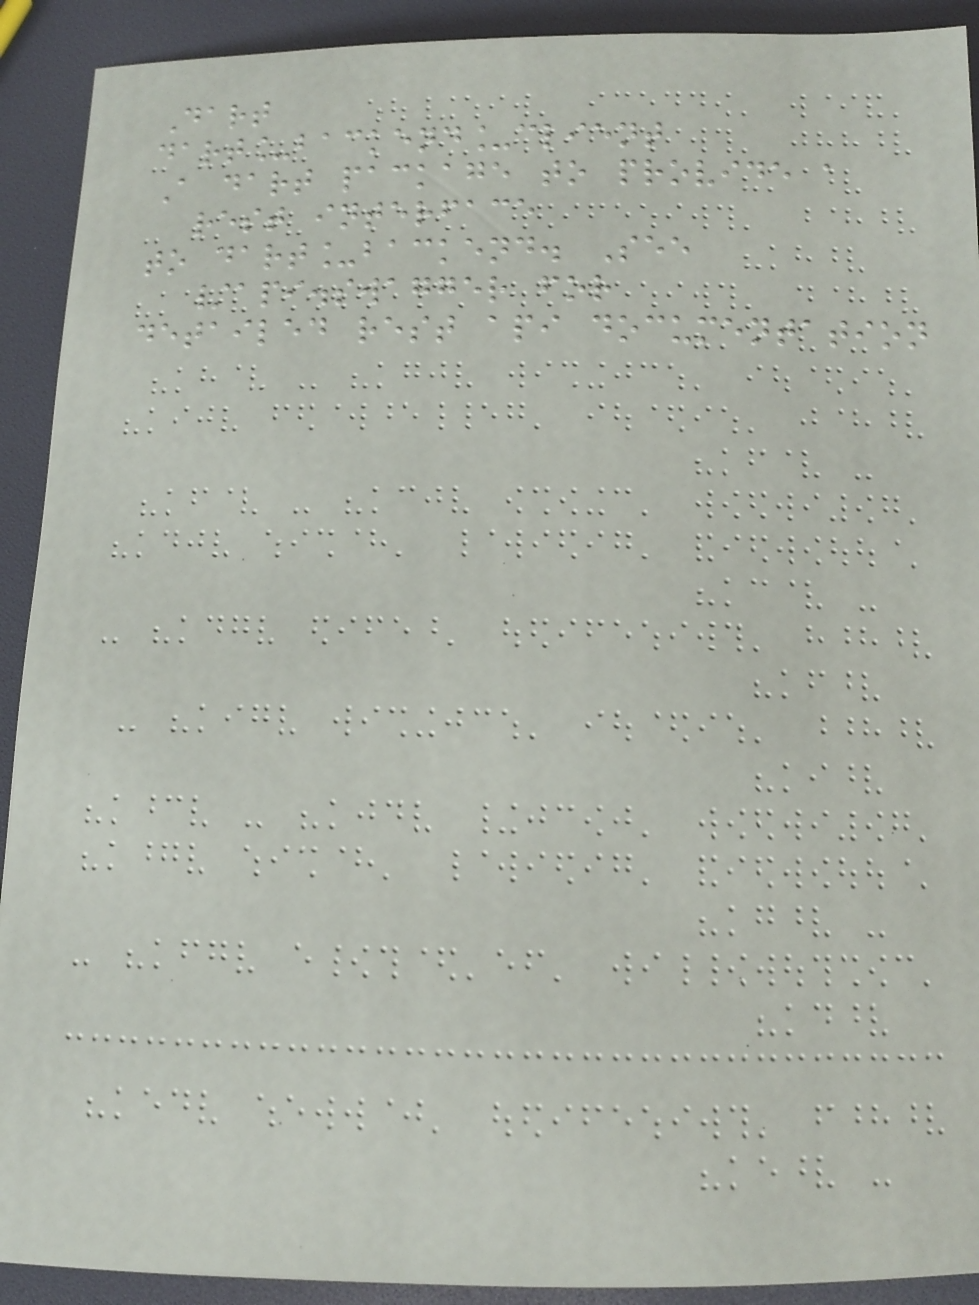Dart
dart_backend_client
A dart package to provide a
rest interface
to dart_backend. See
/api.swagger for
detailed rest api documentation
